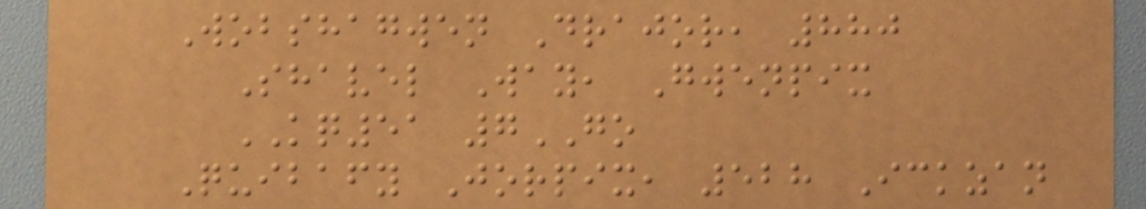Wobshagwen Drajor, 880
Shavel Way, Gwenpix
KQ51 7GO
Quibafy Jorpix, 528 Ickzan
